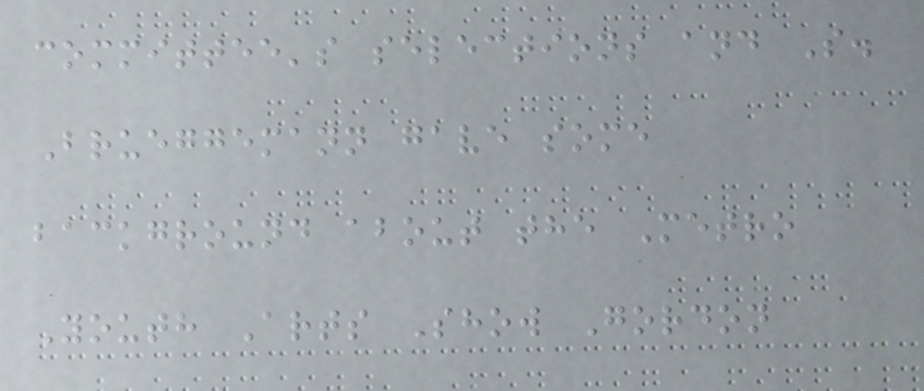committee's selections and S.
Brueggemann gave some
background about the Metro
Youth Arts Show Gordon
